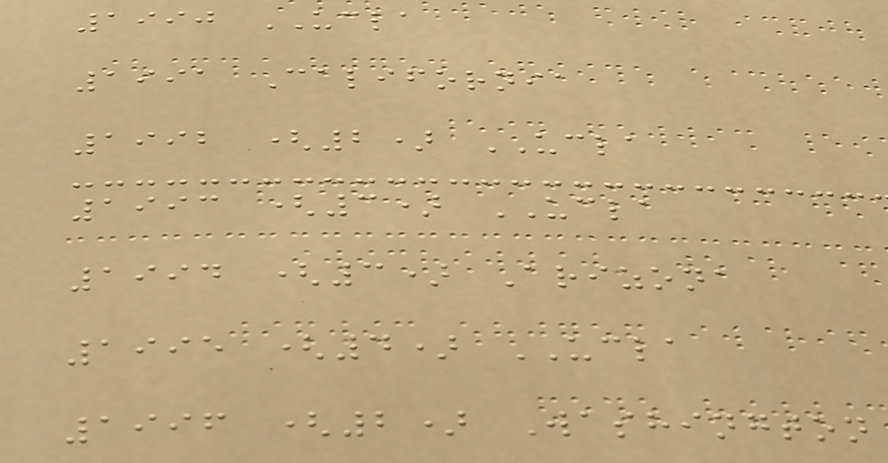1990 UCLA
1991 California
1992 (2) UCLA
1993 (3) UCLA
1994 (3) Arizona
1995 (4) UCLA
1996 (2) Washington
